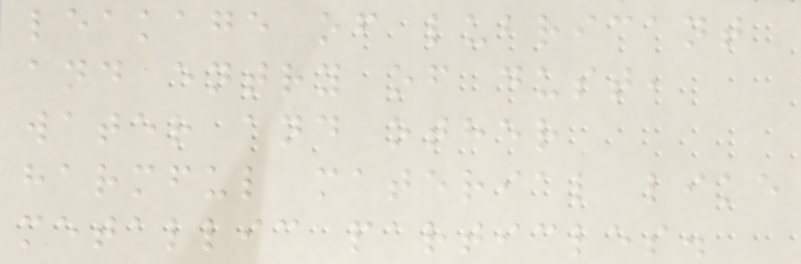leakage of lubricant
and entry of dust,
water and other
harmful material like
metallic particles.
